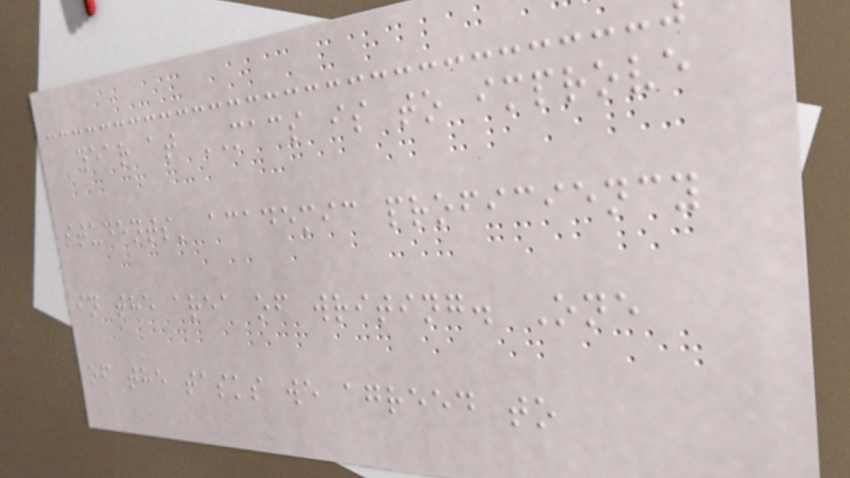year at MACS is to improve
students' academic proficiency
in the area of writing. One
of the tasks we agreed to
